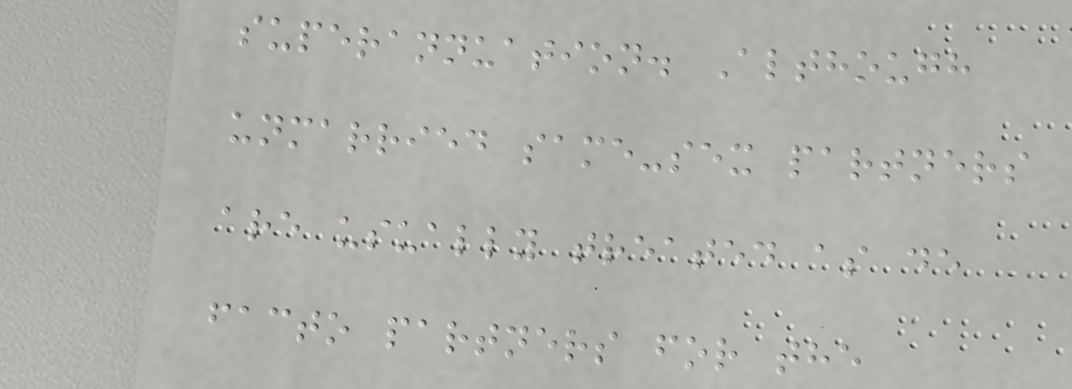superannuation. Although
unmarried same-sex partners
are usually treated as de
facto partners for the
